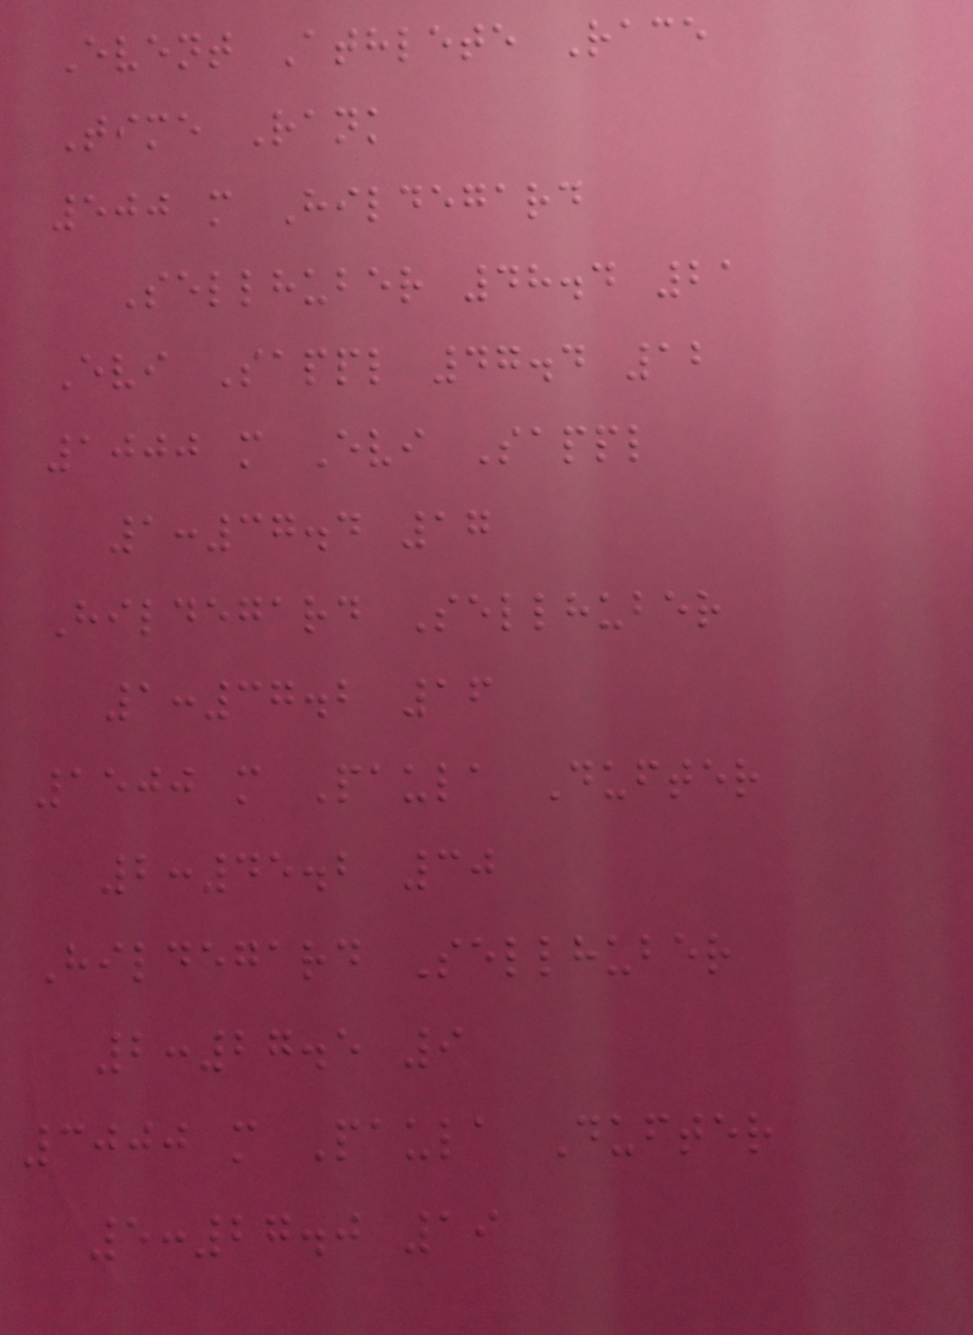Event Athlete Race
Time Rank
500 m Hildegard
Sellhuber 48.4 21
Evi Sappl 47.4 12
1000 m Evi Sappl
1:37.4 17
Hildegard Sellhuber
1:37.2 16
1500 m Paula Dufter
2:45.2 30
Hildegard Sellhuber
2:27.5 9
3000 m Paula Dufter
5:27.0 19
